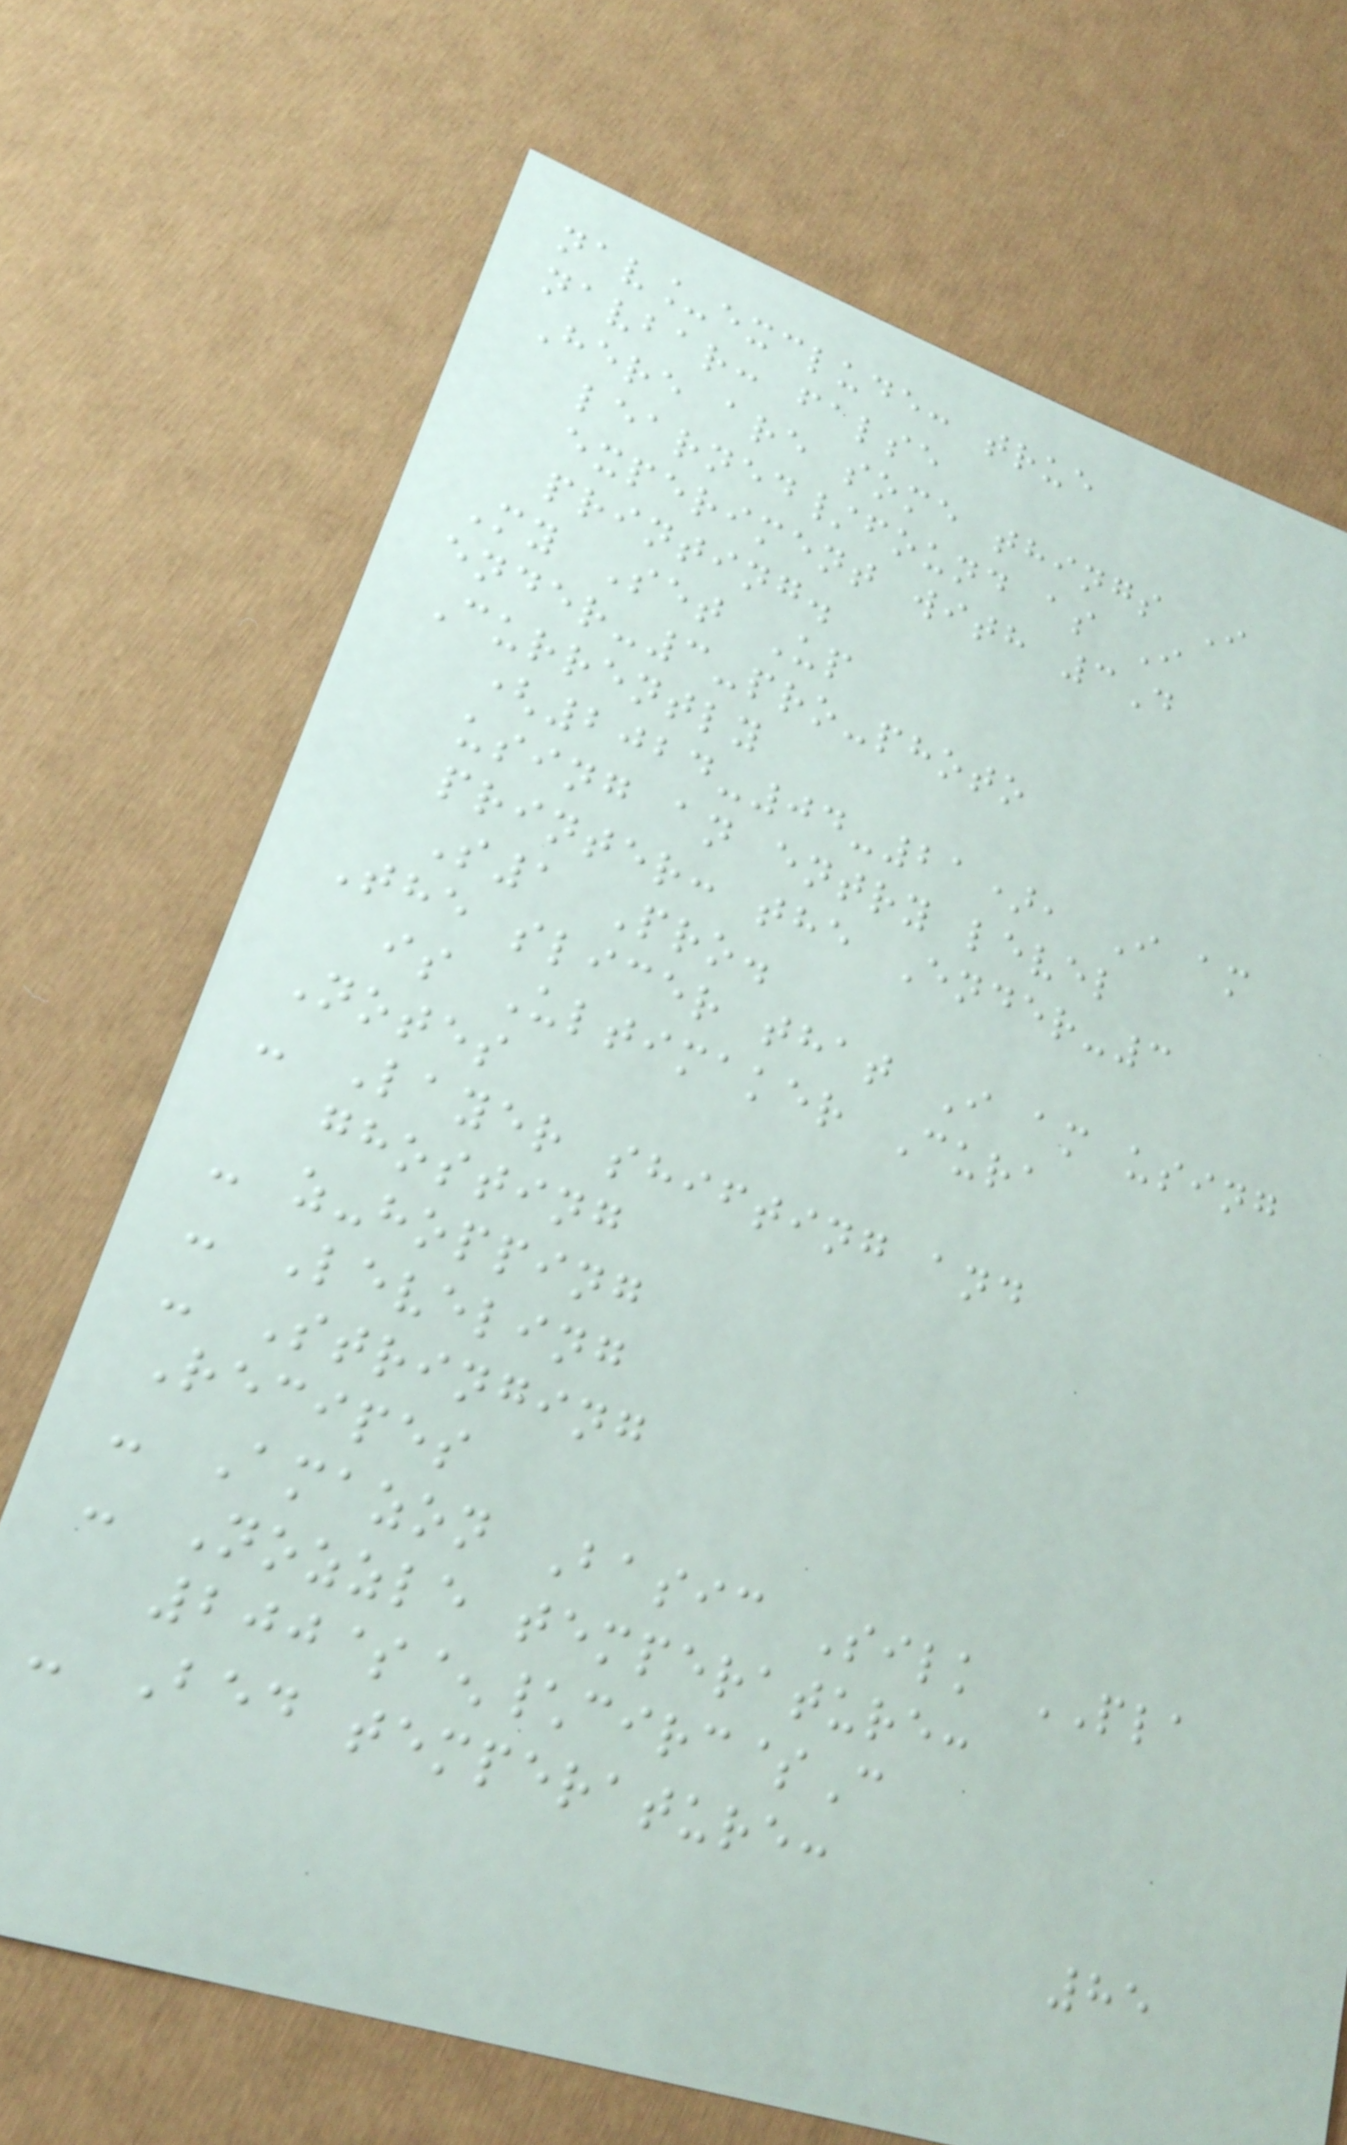nav_exclude: true
navbar: false
Here are some things I
learned/found as I
experiment with 3D
printing.
My Set Up
ender-3-pro-photo
Currently
(2024-04-21), I am
using an entry level
printer: the Ender-3
S1 Pro.
The slicer that I am using
is Ultimaker Cura
Notes
- Layer shifting and
ghosting
- z-hopping
- Leveling
- Stringing
Recipes
- Amazon Basic Silk PLA
- Nozzle temperature:
200$^\circ$C
- Bed temperature:
85
